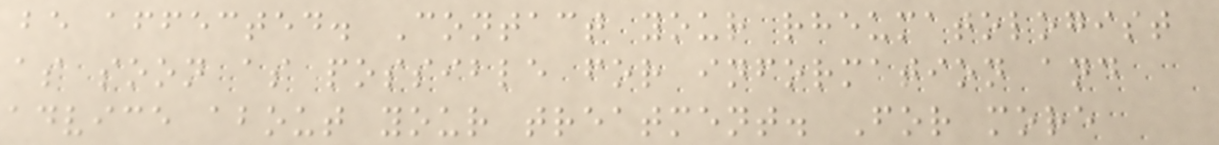be affected. Contact your rheumatologist
as soon as possible for information and
advice about your treatment. For more
